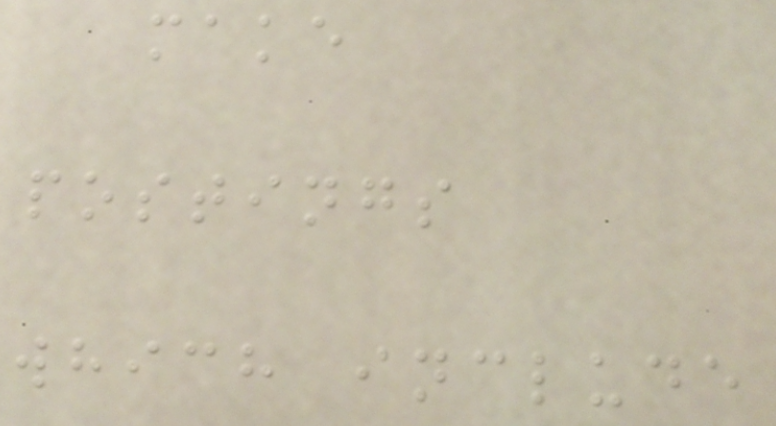make
postings
which include
